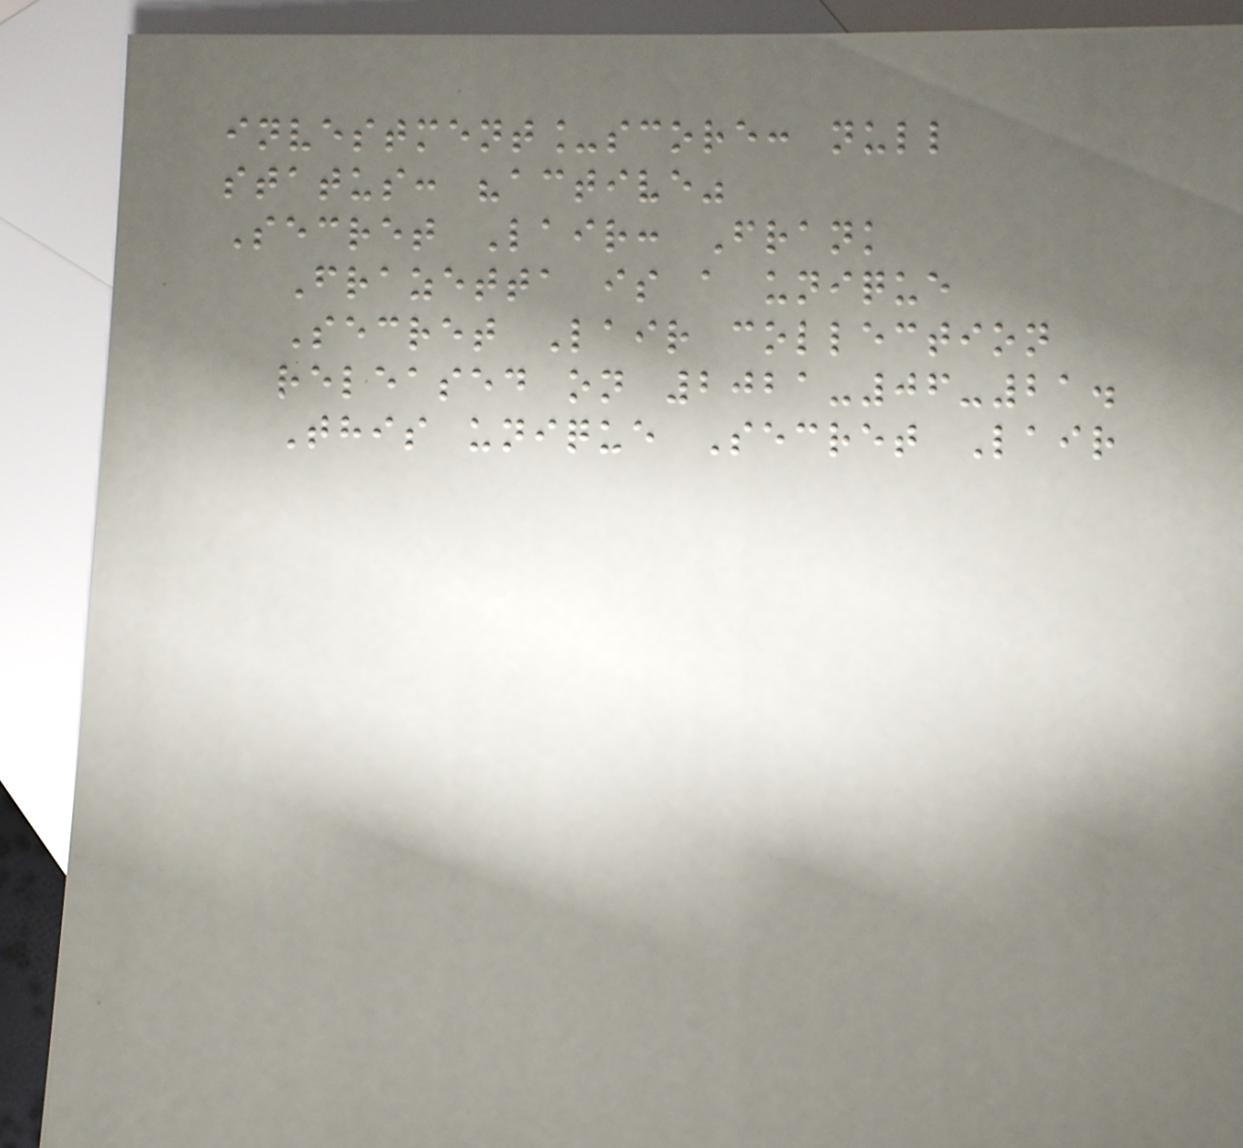investment_score: null
status: "active"
Secret Lair: Frank
Frazetta is a unique
Secret Lair collection
released on 2021-06-21.
This unique Secret Lair
